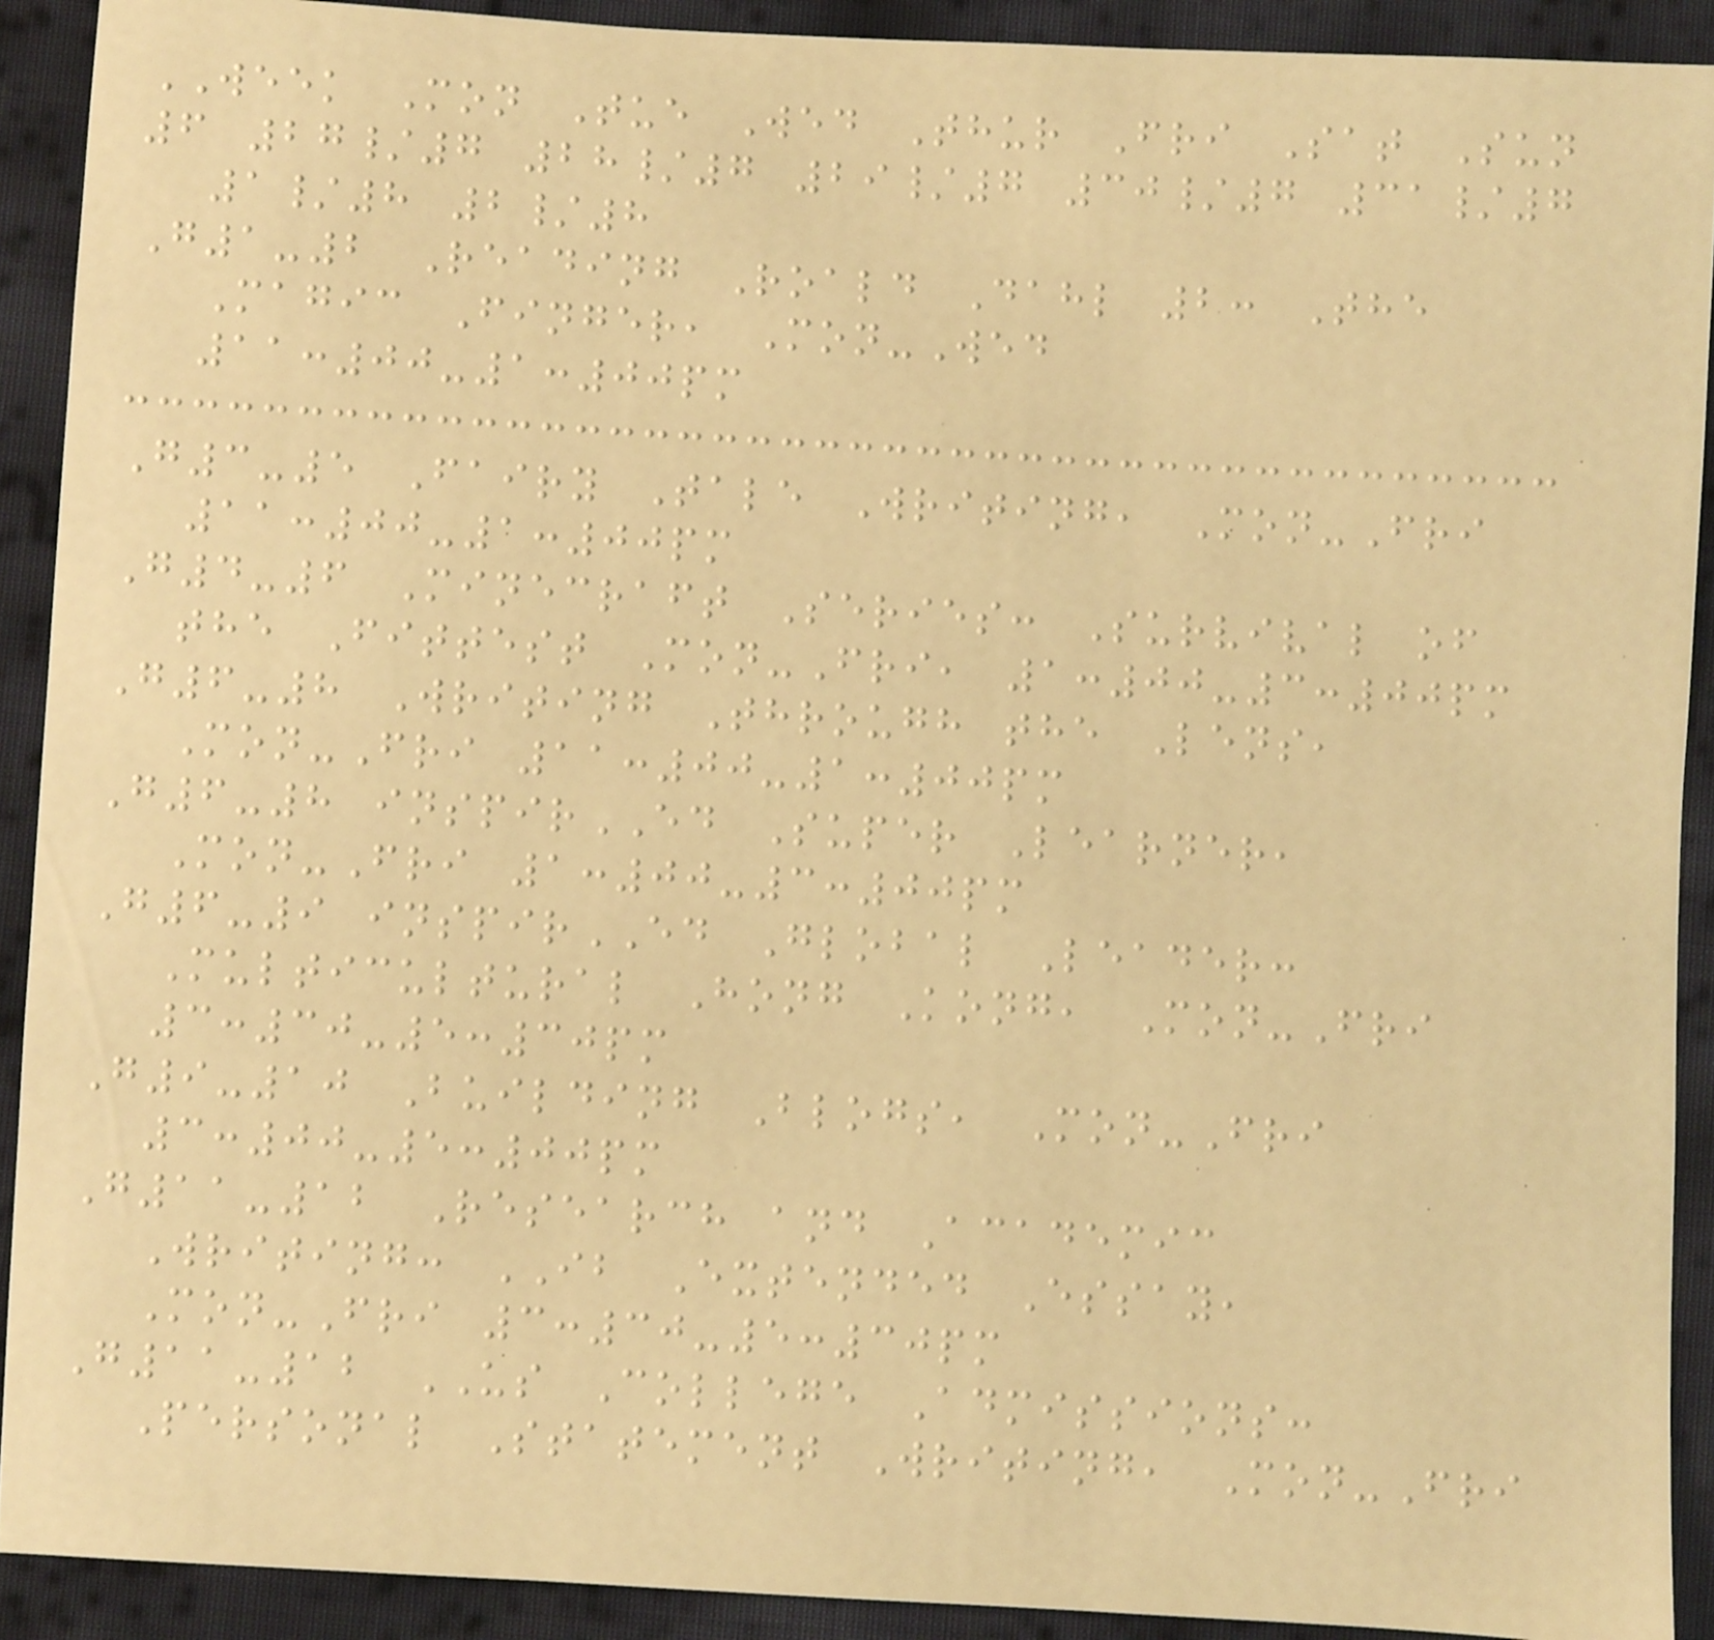WEEK Mon Tue Wed Thur Fri Sat Sun
6 27/7 28/7 29/7 30/7 31/7
1/8 2/8
G1-2 Reading Roald Dahl 2: The
Magic Finger, Mon-Wed
11:00-1:00pm
G3-5 Fairy Tale Writing, Mon-Fri
11:00-1:00pm
G4-6 Minecraft Series: Survival of
the Fittest Mon-Fri, 1:00-3:00pm
G6-8 Writing Through the Lens,
Mon-Fri 11:00-1:00pm
G6-8 inspirED Super Learner,
Mon-Fri 1:00-3:00pm
G6-9 inspirED Global Leader:
Multicultural Hong Kong, Mon-Fri
3:30-5:30pm
G9-10 Building Blogs, Mon-Fri
3:00-5:00pm
G11-12 Research and Academic
Writing: IB Extended Essay,
Mon-Fri 3:30-5:30pm
G11-12 US College Admissions:
Personal Statement Writing, Mon-Fri
